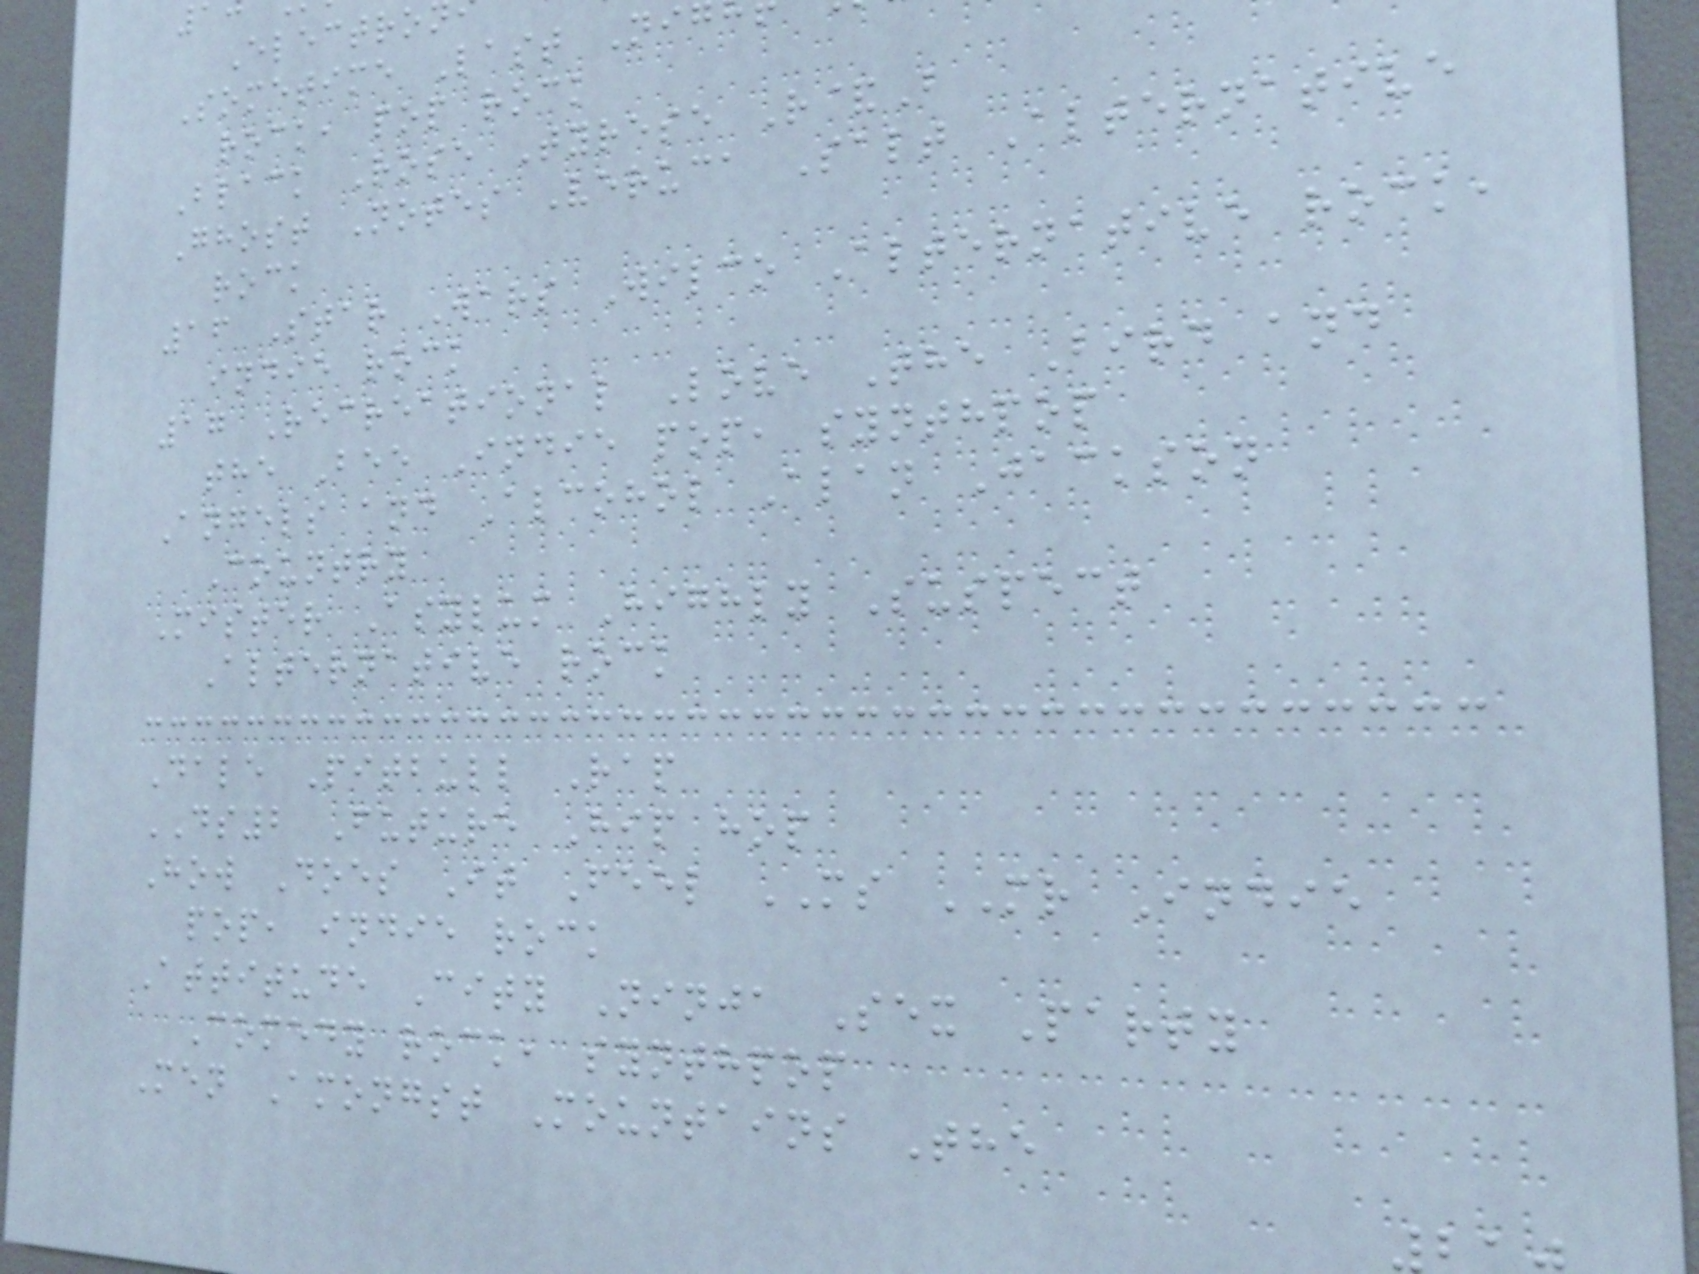Electro
Sometime Last Ni
rock, pop rock
Black Rose Tyrese R&B
Ghost Notes Veruca Salt Alternative
rock
16 Star Wars Wilco Alternative rock,
indie rock
17 Recreational Love The Bird and
the Bee Indie pop, synthpop
Angels and Alcohol Alan Jackson
Country
Mister Asylum Highly Suspect
Alternative rock
Dale Pitbull Rap
DS2 Future Hip hop
How Does It Feel MS MR Indie
pop, indie rock
Attitude City Ninja Sex Party
Comedy rock, synthpop
Men Amongst Mountains The
